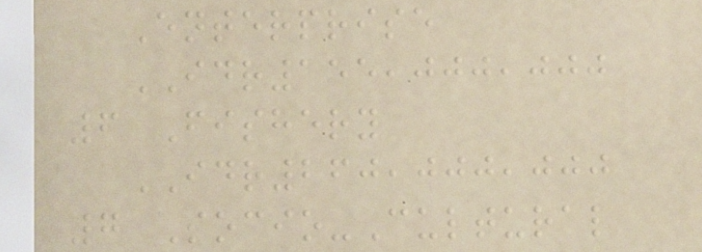Enterprise
IDR155,000,000
6 Fishery
IDR260,000,000
7 Socio-Cultural
